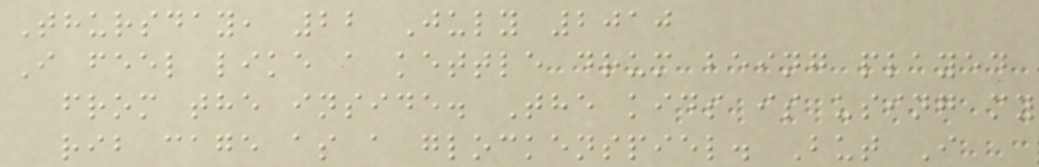Thursday, 22 July 2010
I feel like a kettle drum being played
from the inside. The kids is using my
rib cage as a glockenspiel. But I
